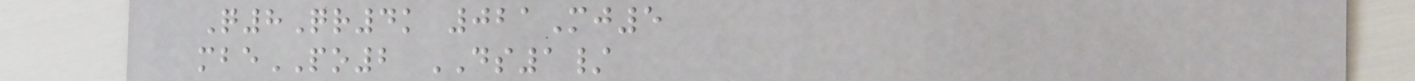Q8Qr4k 021Mj5
mbePO2 DS1/
